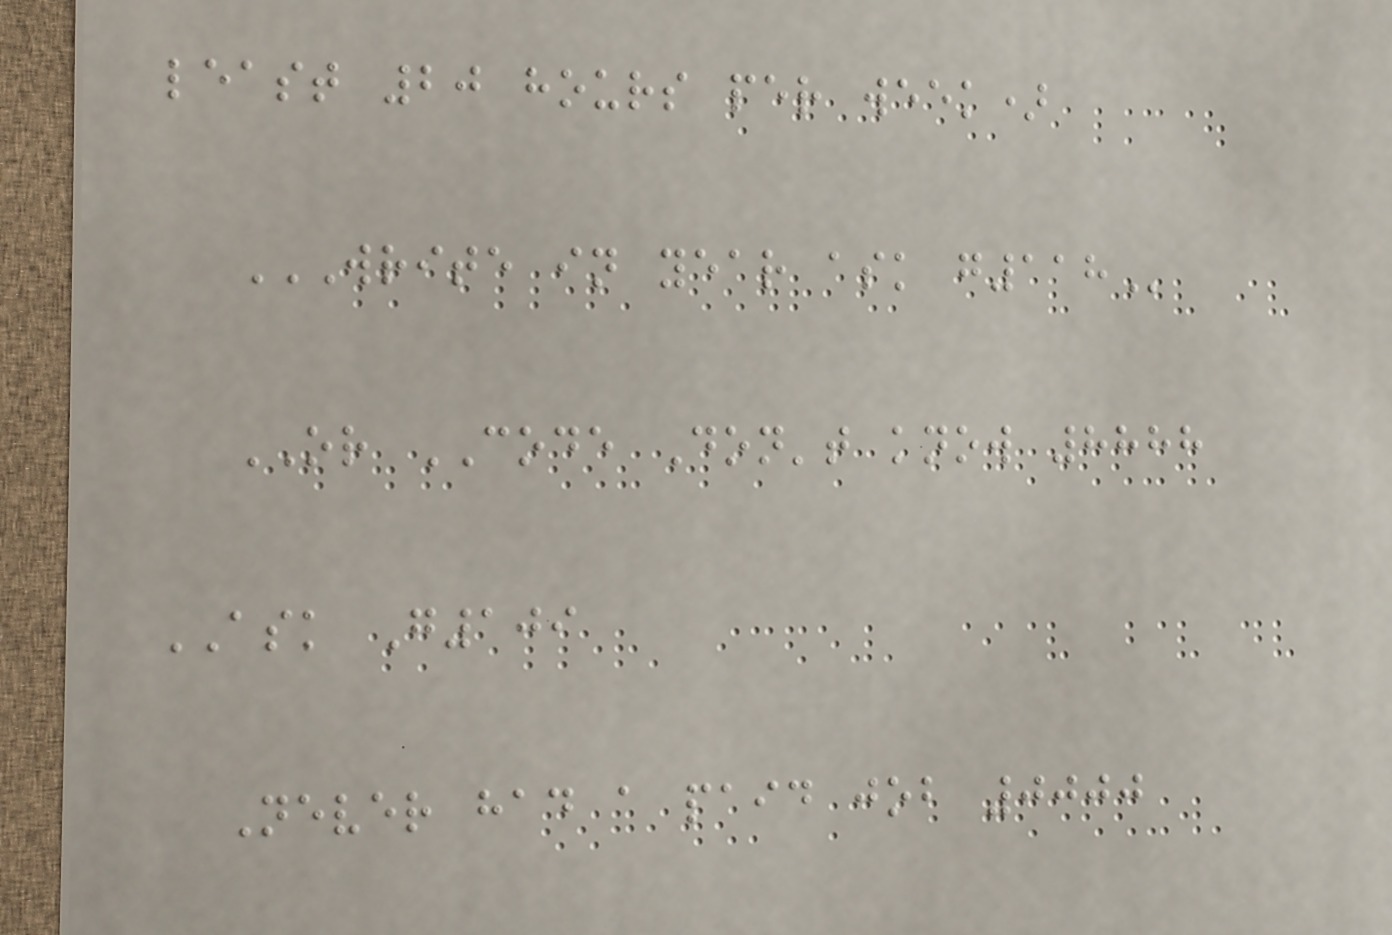least 20 hours per week)
WRITE IN YEAR ASK G118
OR CODE Don't know 8888
ASK G109
Never had a paid job 0000
